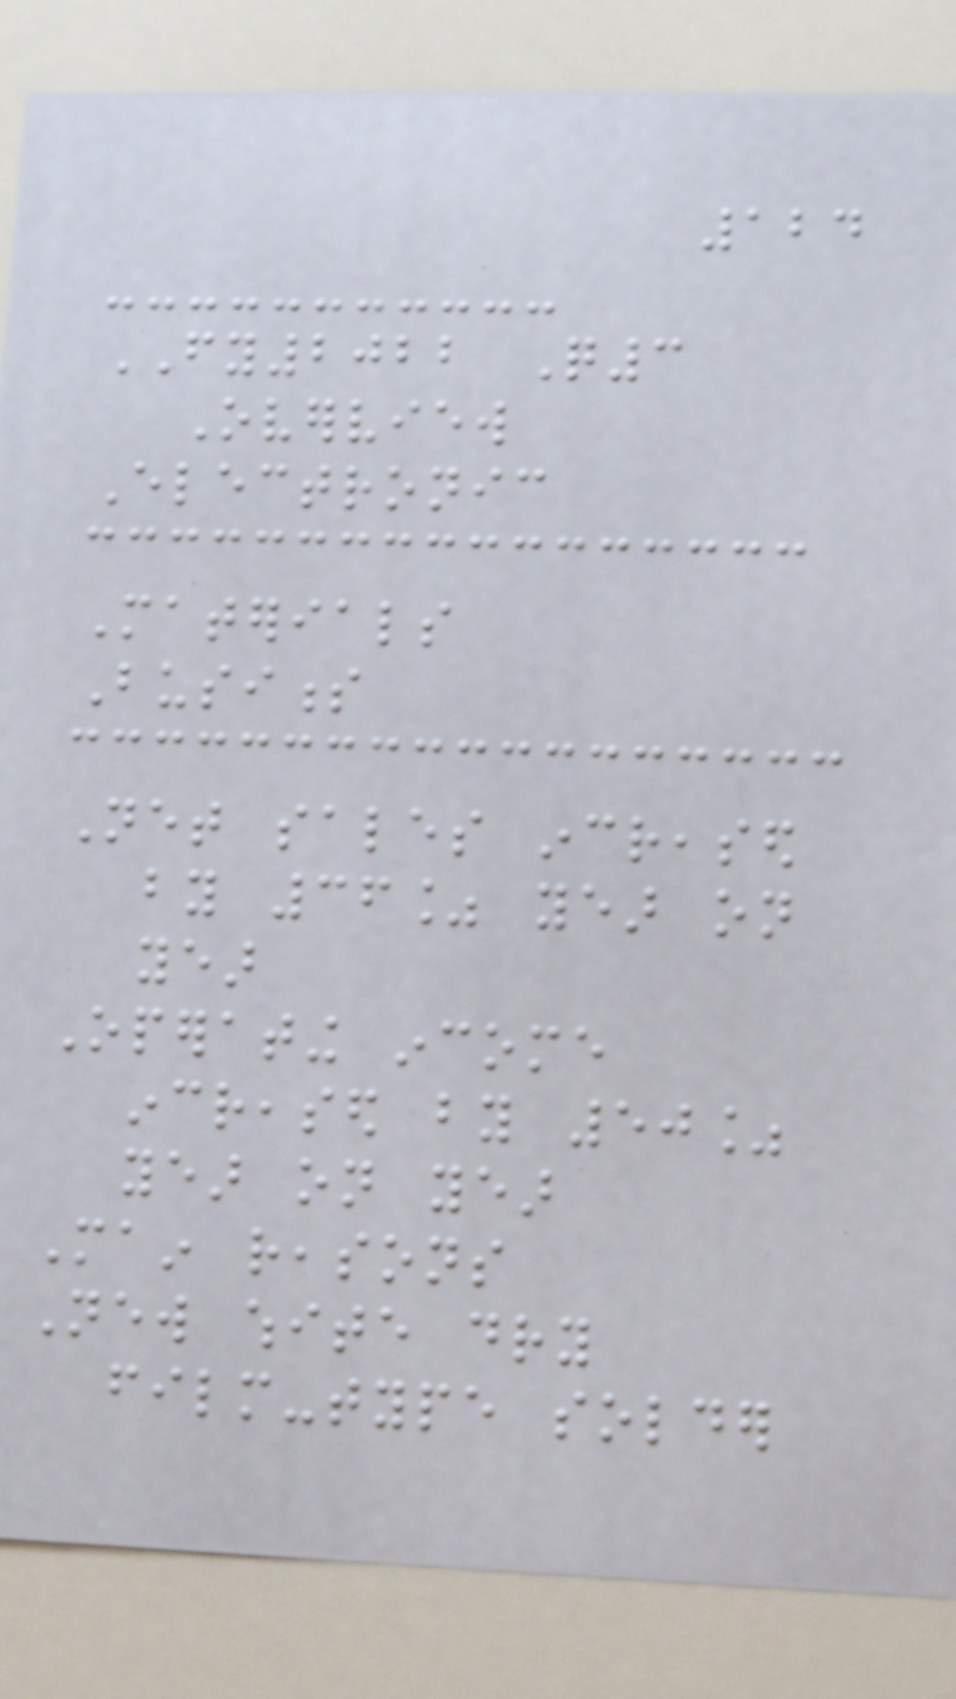124
FY2022 Q3
Overview
Electronic
Materials
Business
Net sales increased
by 36% year on
year
Operating income
increased by 50%
year on year
Main reasons
New white dry
film-type solder
